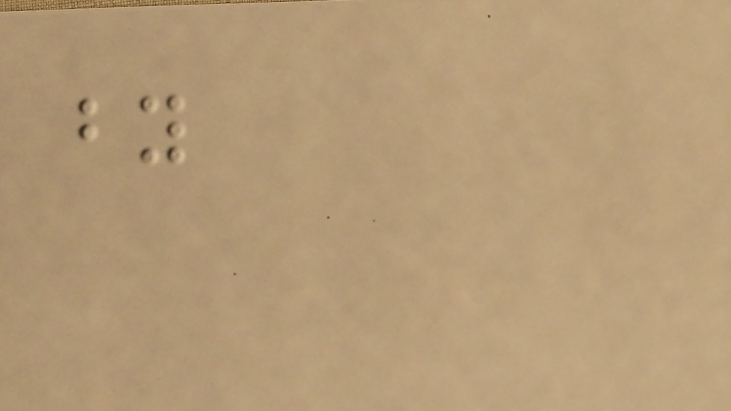by
